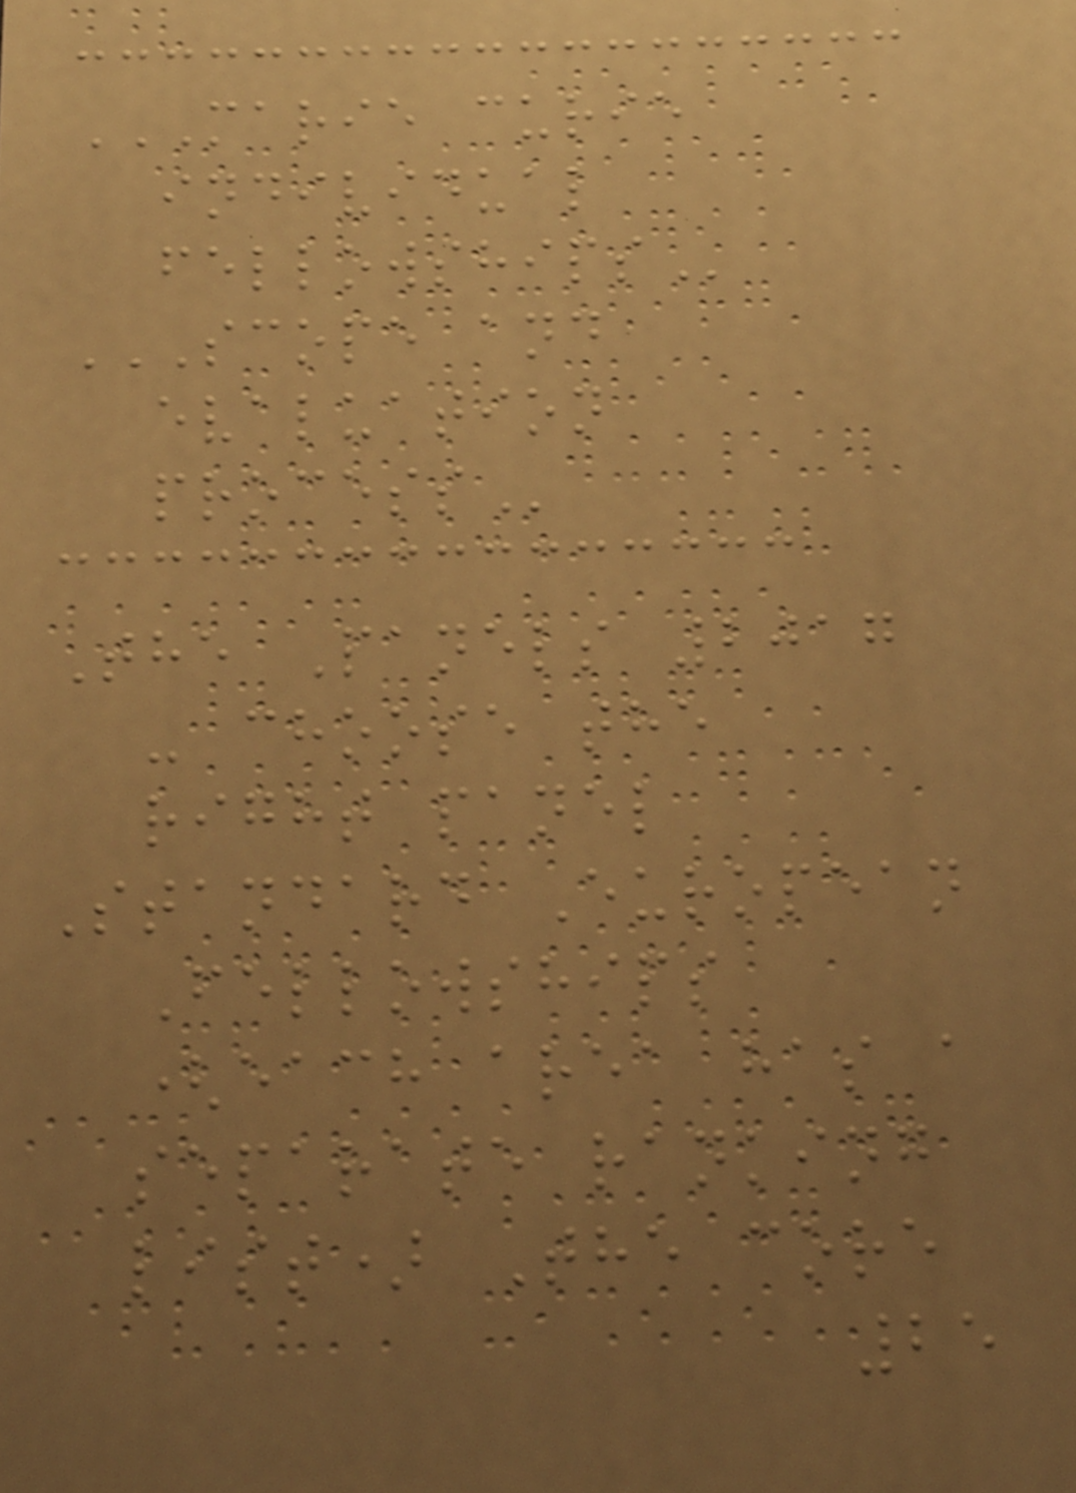MARIE CURIE
INDIVIDUAL
FELLOWSHIPS
SCOPE AND
EVALUATION
PROCESS
The Panels 2017
- choose the
right panel
Standard European
Fellowships
(each area has a
separate ranking
list) The core
25
